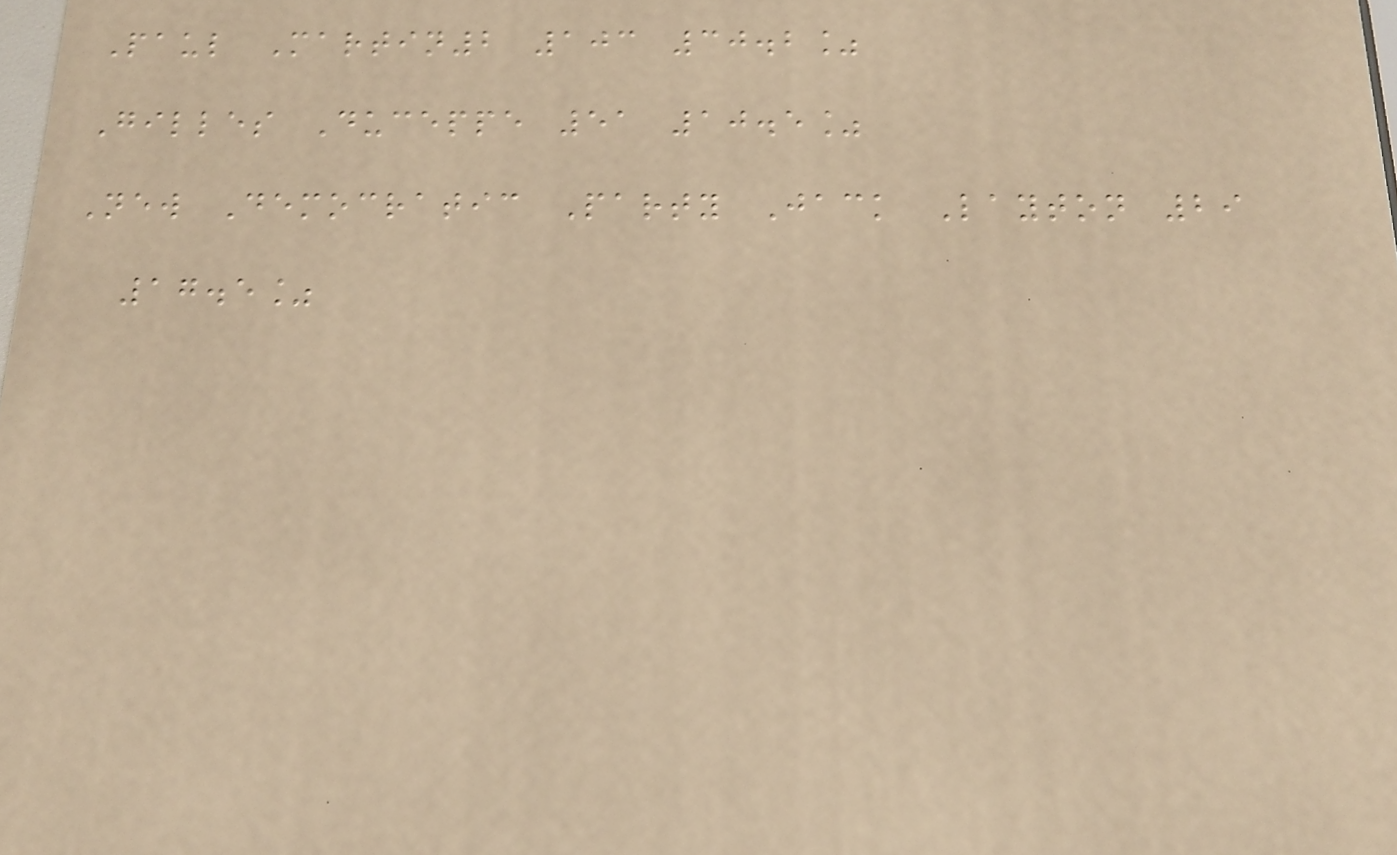Paul Martin2 103 30.2%
Gilles Duceppe 51 10.5%
New Democratic Party Jack Layton 29
17.5%
